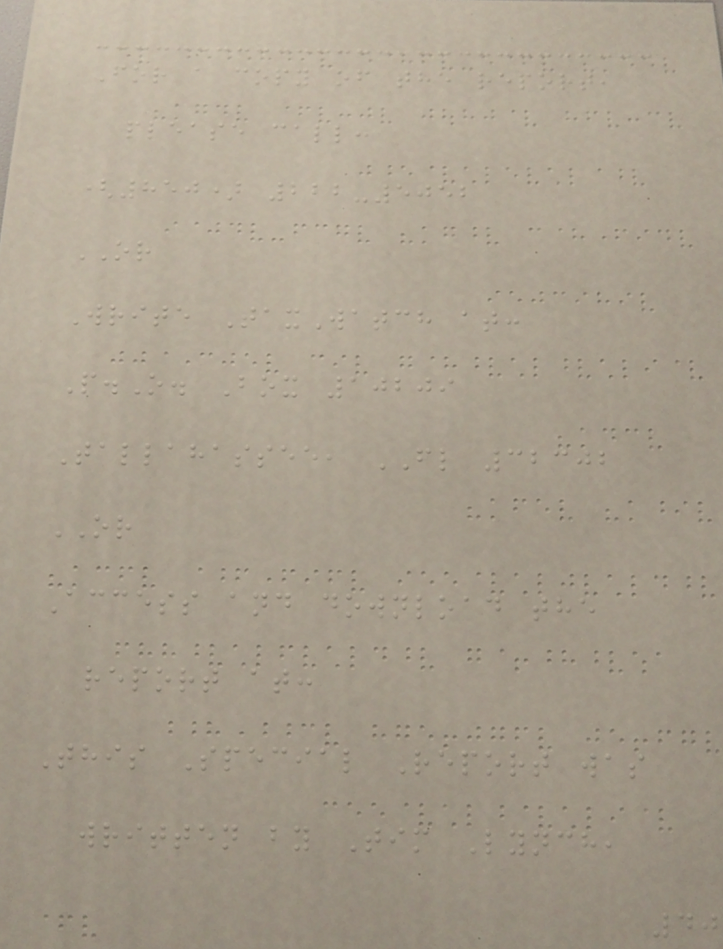For a copy of the report,
please call:
(850) 222-5052
OR
Write TaxWatch at:
P.O. Box 10209
Tallahassee, FL 32302
OR
Access and download the
report at:
This Special Report was
written by Tim Lynch,
40
